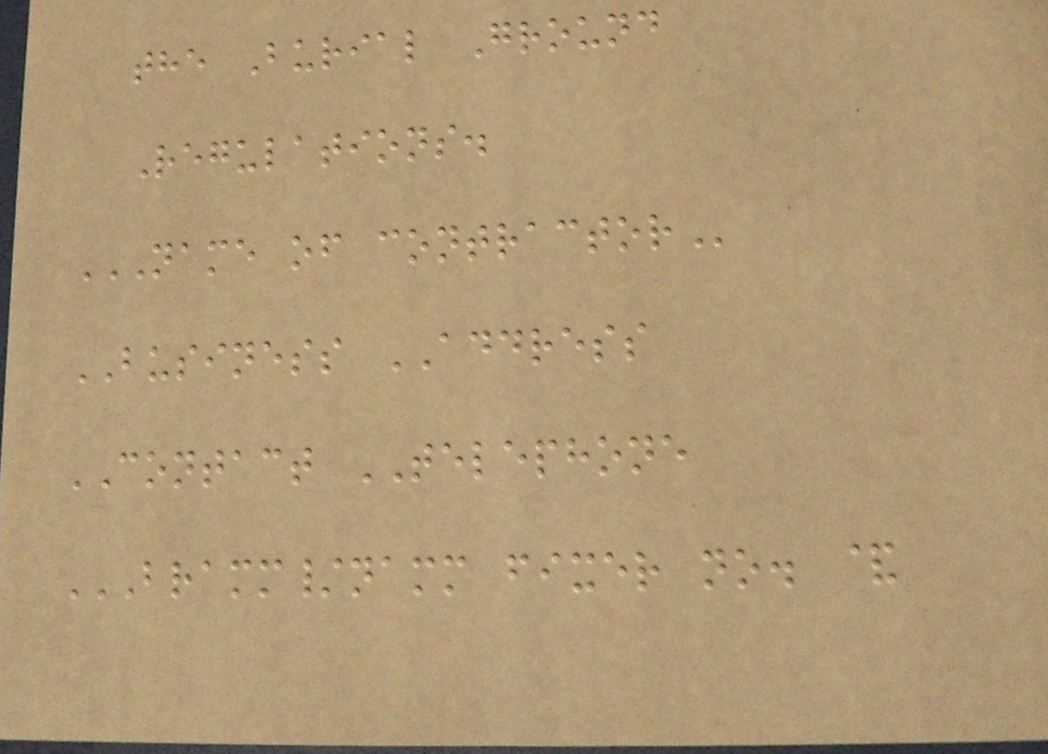the Burial Ground
Regulations.
NAME OF CONTRACTOR
BUSINESS ADDRESS
CONTACT TELEPHONE
BRAMM/NAMM FIXER NO. &
